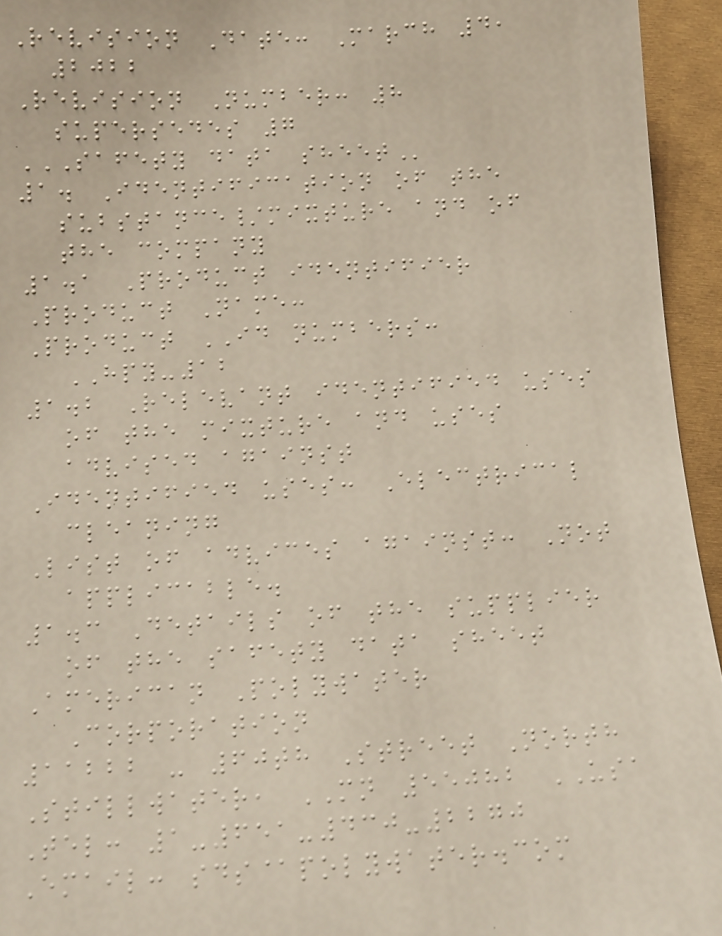Revision Date: March 4,
2022
Revision Number: 8
supersedes 7
SAFETY DATA SHEET
1. Identification of the
substance/mixture and of
the company
1.1 Product identifier
Product Name:
Product ID numbers:
HPY-12
1.2 Relevant identified uses
of the mixture and uses
advised against
Identified uses: Electrical
cleaning
List of advices against: Not
applicable.
1.3 Details of the supplier
of the safety data sheet
American Polywater
Corporation
11222 - 60th Street North
Stillwater, MN 55082 USA
Tel: 1-651-430-2270
Email: sds@polywater.com
